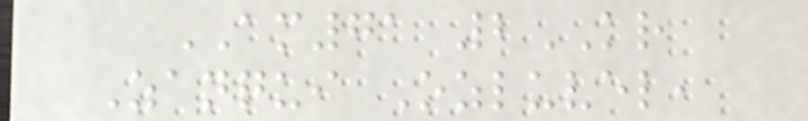AM71 2KR
Zanqui Ozluvel,
